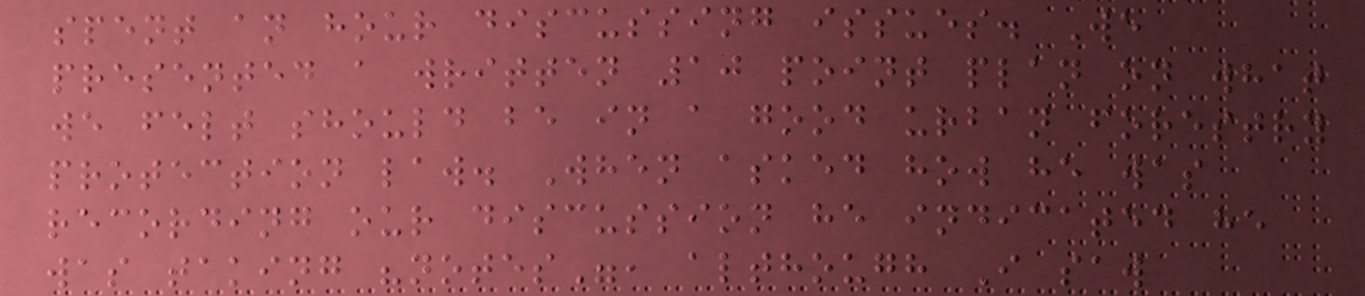spent an hour discussing issues. We
presented a written 10 point plan on what
we felt should be in a good urban forestry
protection law. When asked how he was
recording our discussion he indicated he
was taking "notes", although I saw
